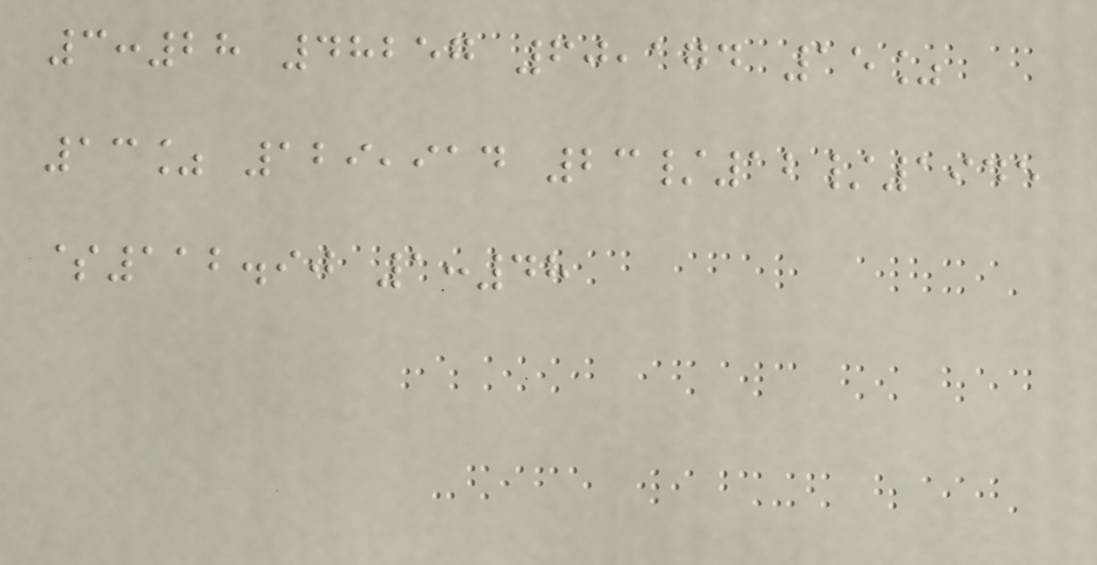3:28 48257 60,174 15%
13% 129,914 23/12/1945
$112.90 1:48
